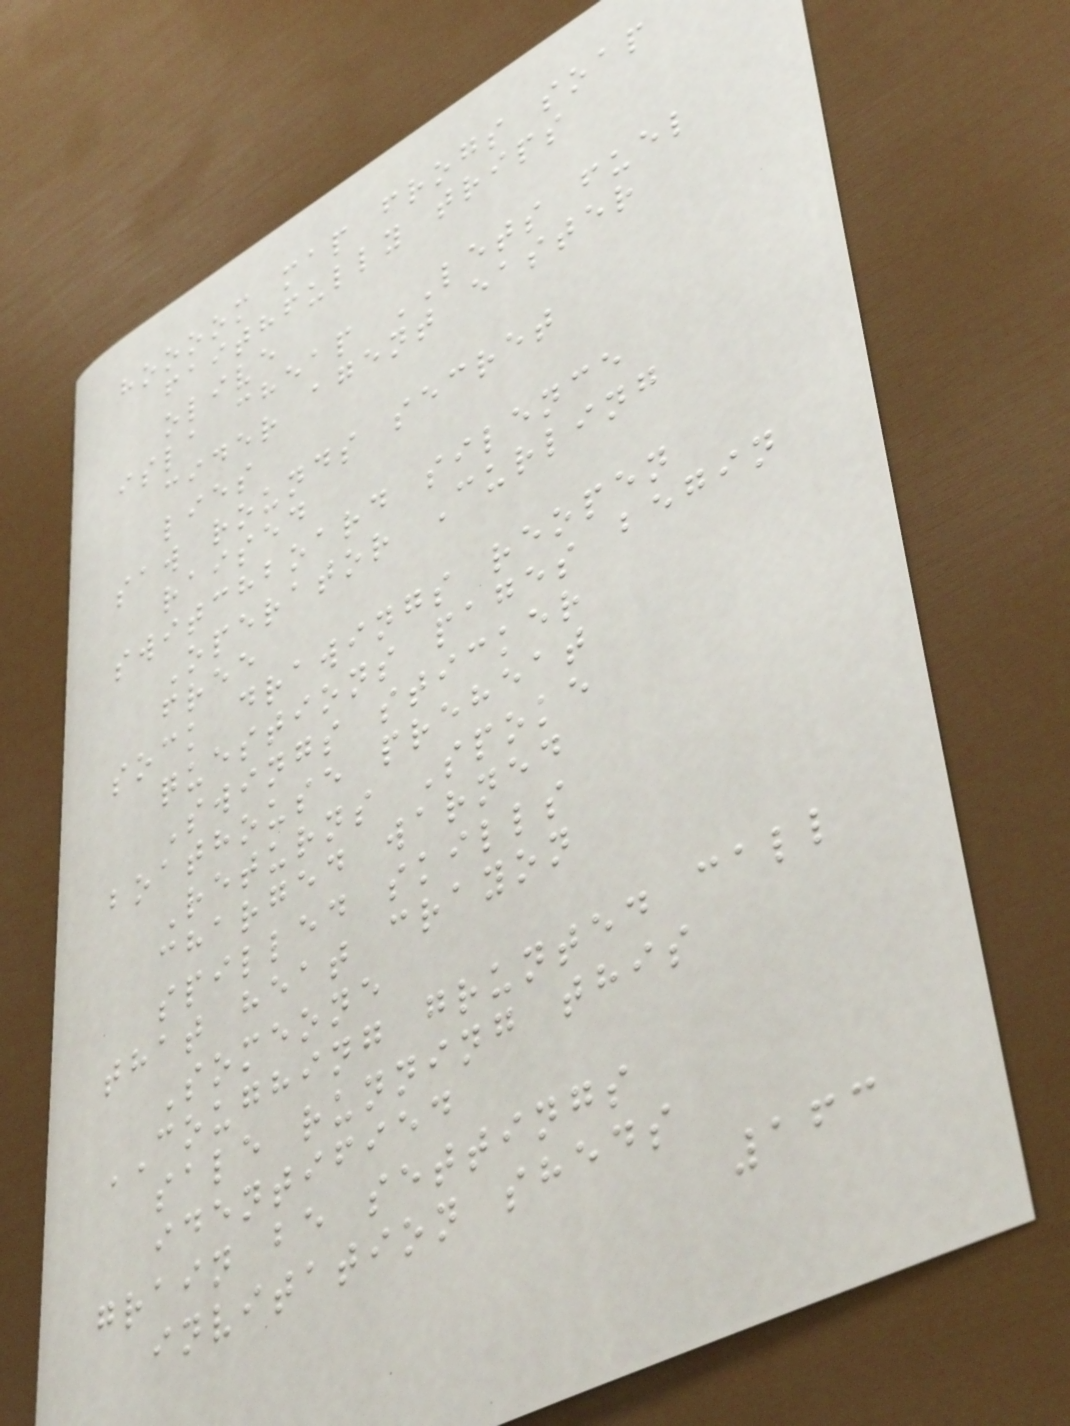hoooom map frogs soap
faithfully trips
olive
isla cheap LETS fuel
cider agent easter
lies
saw rounds secret
raised
switchboard silence
Operator Curling
free
sock drawings reopen
questions pages begin
Swings sticker
boathouse preheat
Returns Spoke
charged warned
spilled skills
that heat crayon
Someone
COUGHING grunted call
sale running this
identified
grain be settings
invitation sheds
163
